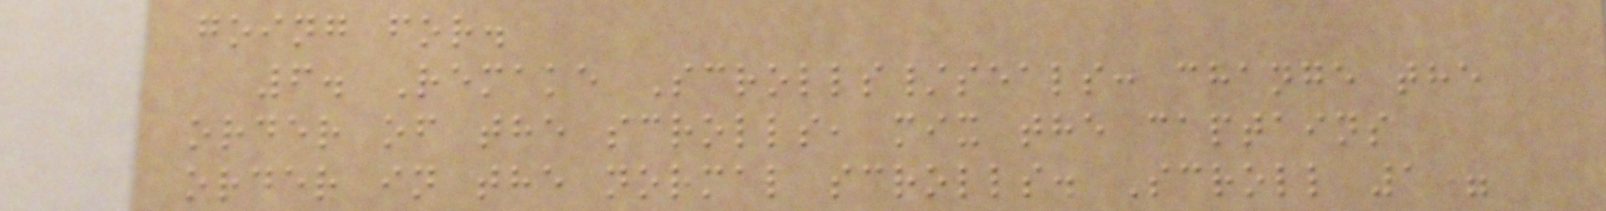going for.
6. Remake Scrolls/seals: change the
order of the scrolls, mix the captains
order in the normal scrolls. Scroll 1=
